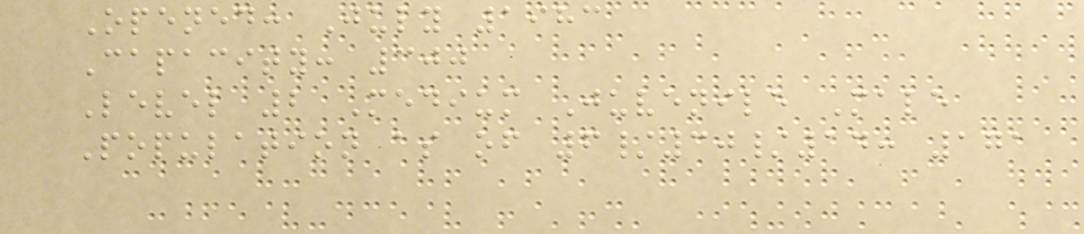Opened: July 1983
Capacity: 300
Level 2 Medium Juvenile Male
Population as of 6/30/14: 171
